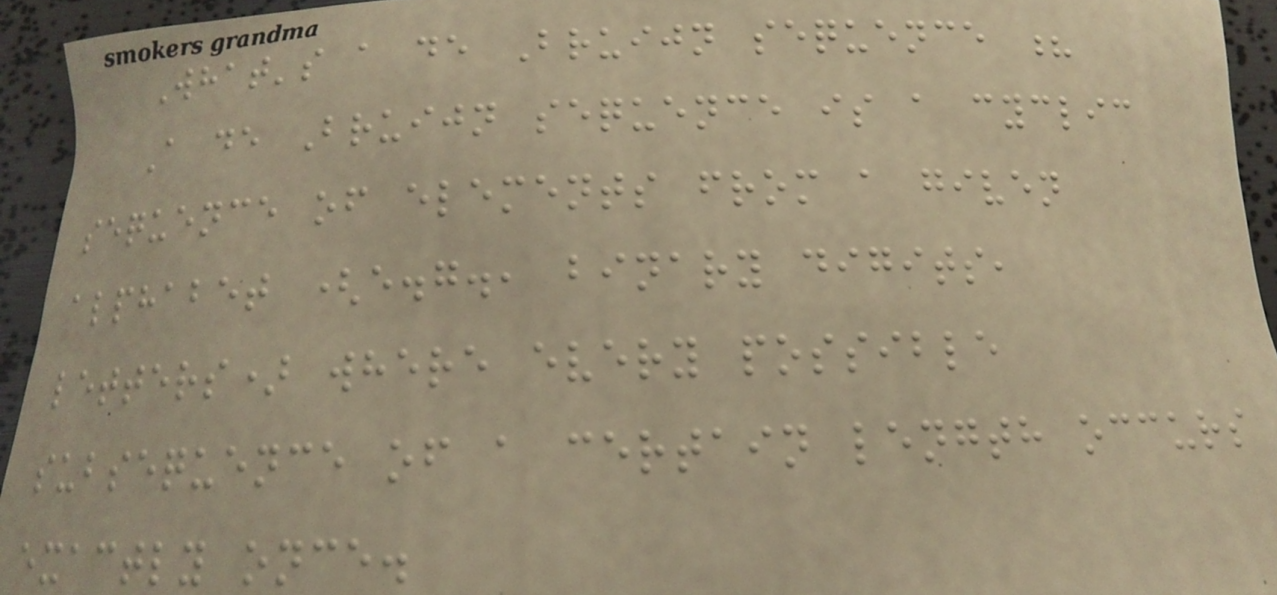What's a de Bruijn sequence ?
A de Bruijn sequence is a cyclic
sequence of elements from a given
alphabet (e.g., binary digits,
letters) where every possible
subsequence of a certain length occurs
exactly once.
